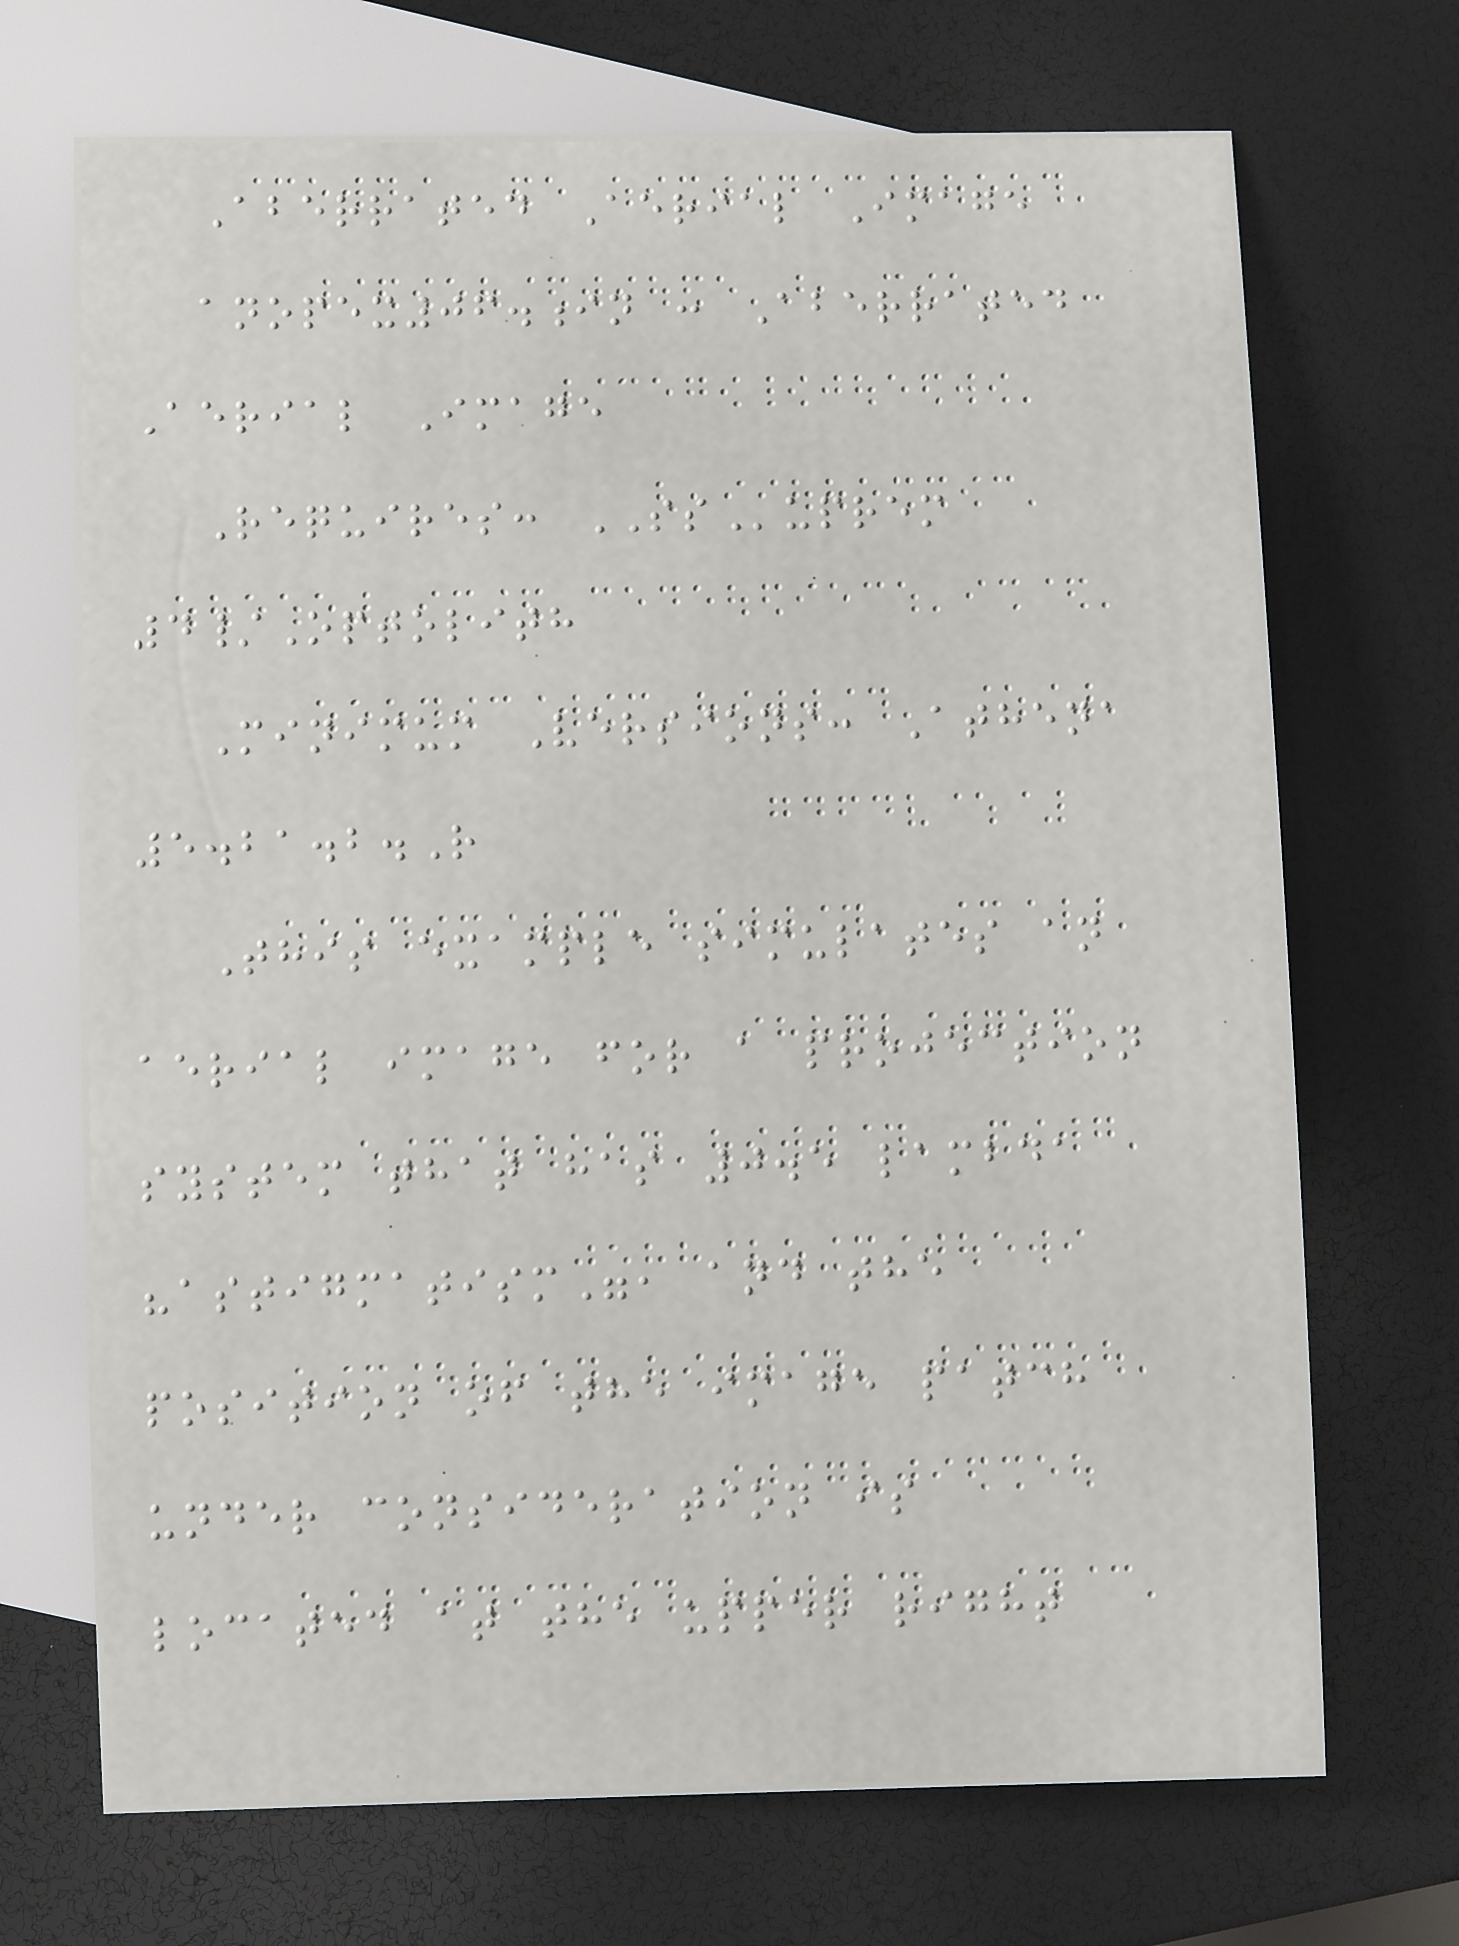Aberrated Aerial Image
anopex06.in : Aberrated
Aerial Image
Requires: SSuprem
4/Optolith
Minimum Versions: Athena
5.21.2.R
This example simulates an
aerial image for a projection
system that has 0.5 lambda
"astigmatism", and the
position of the image patch
under consideration is
located at the upper right
